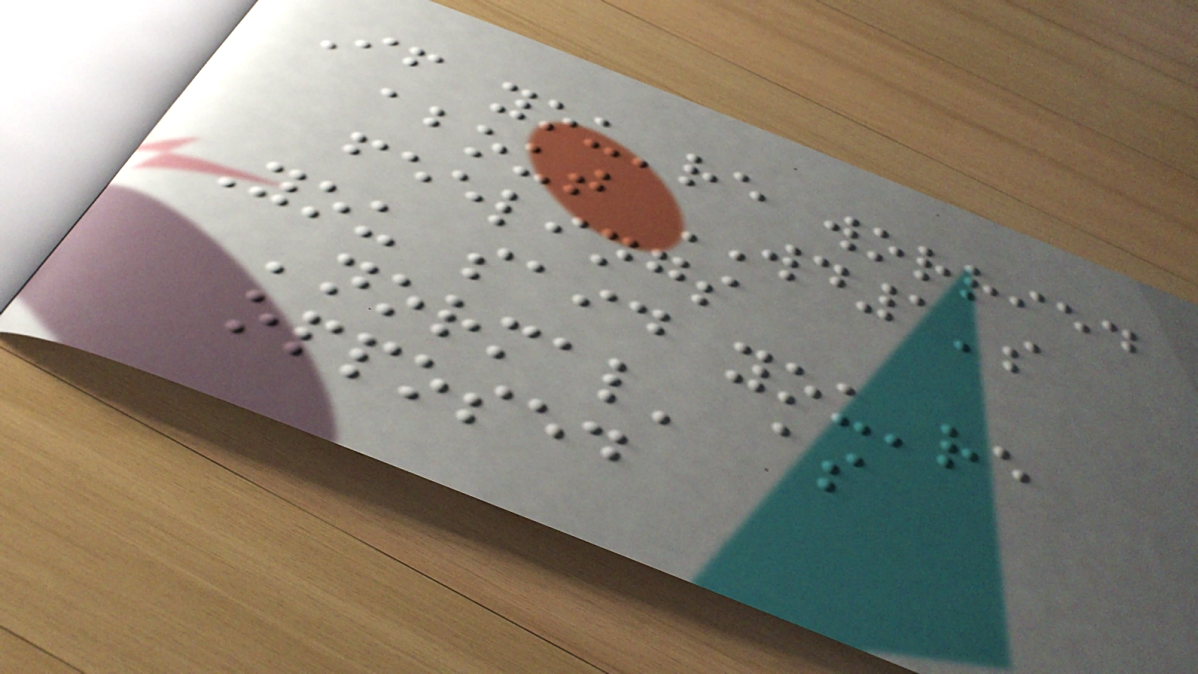If you're worried
about WD1's
feelings
You said you're
'normal' as
opposed
